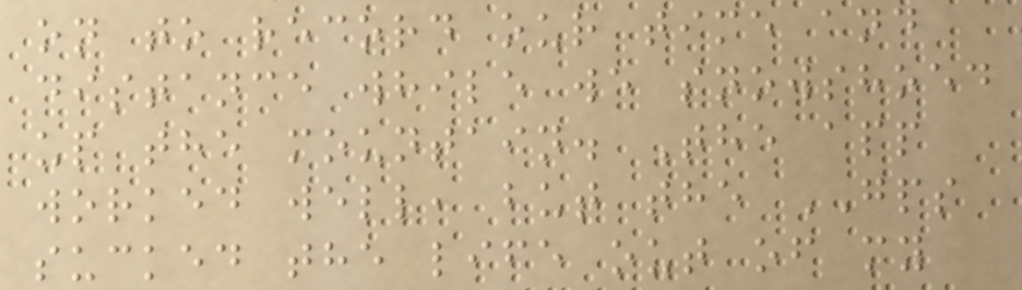on to record our time and
distance while we snowshoed
up the mountain. The app
worked well, but the GPS
sucked the life out of my
